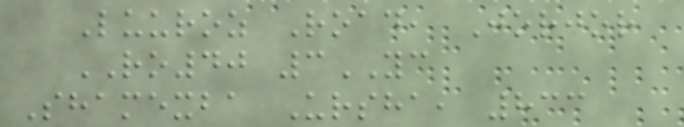Luuroz Road, Jorjor
RO40 3YC
Shamexba Ursha, 833
